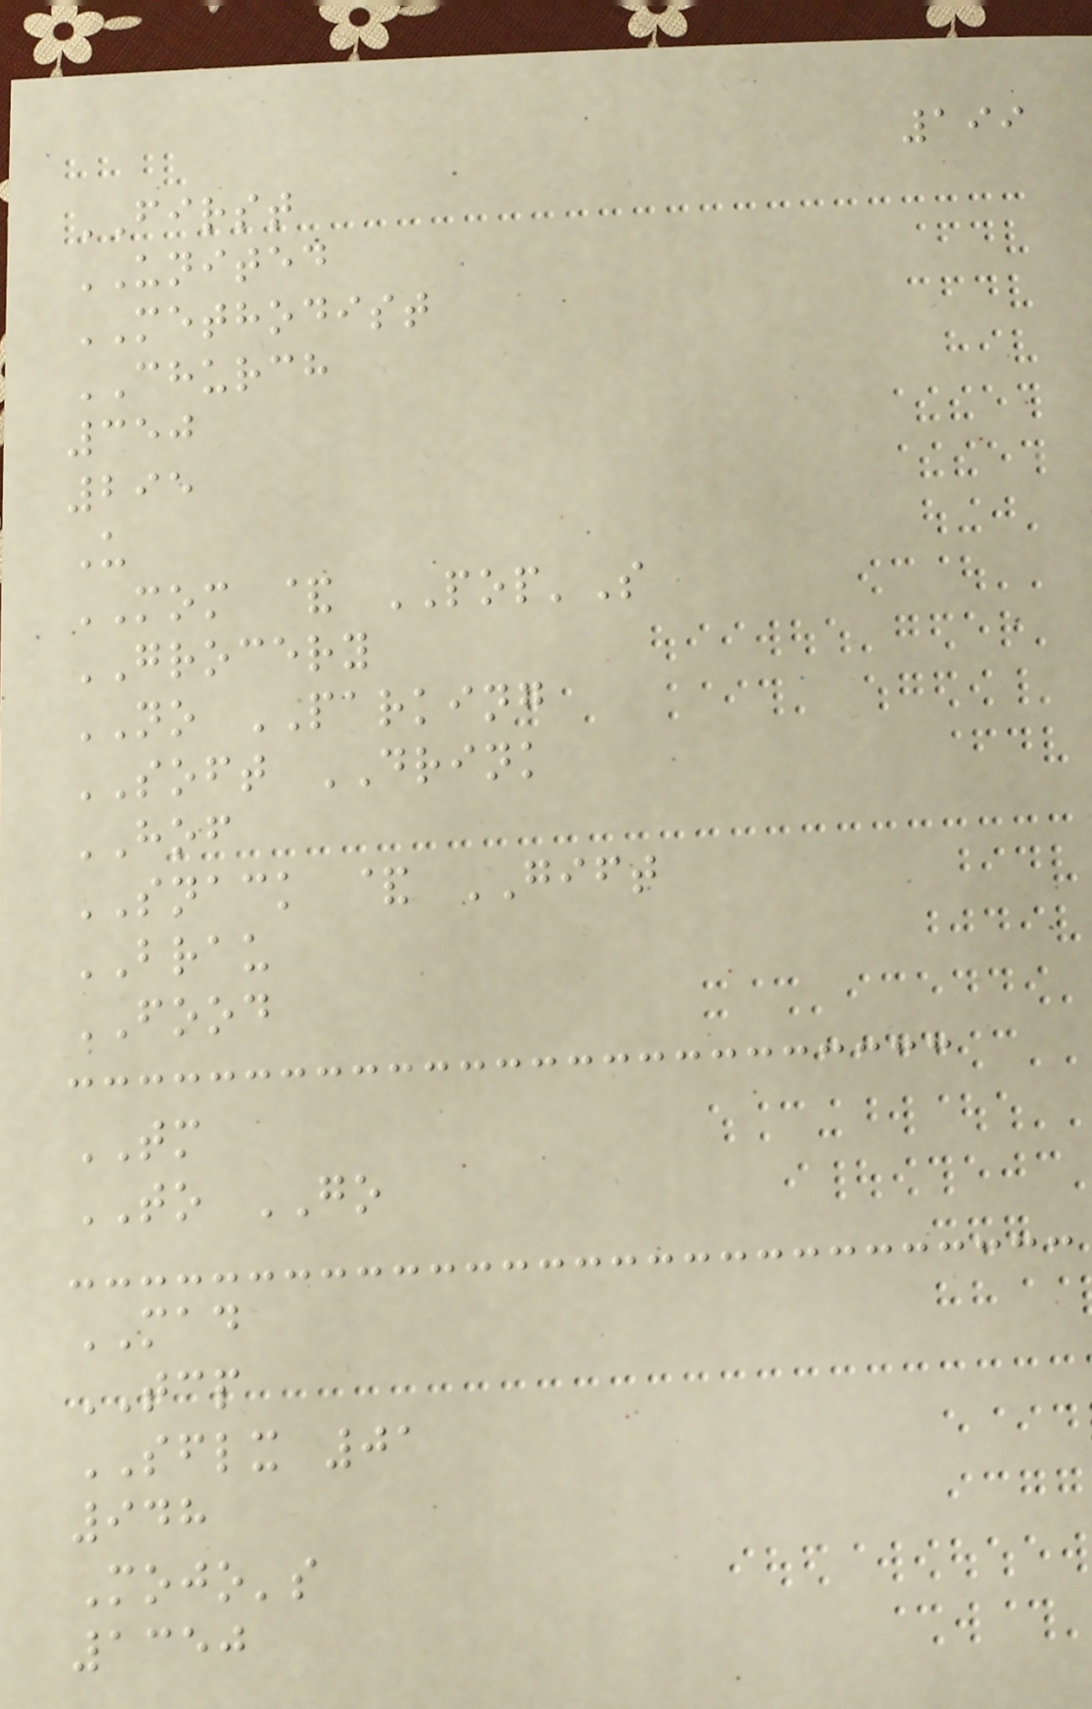199
FIRST
UNITED
METHODIST
CHURCH
350
295
U
MOM & POP'S
GROCERY
NO PARKING
SOFT DRINK
HOF
SNACK & GIFT
BRAU
FOOD
TM
TO GO
MAD
TCP
SFLX 01
948
Mojo's
1350
